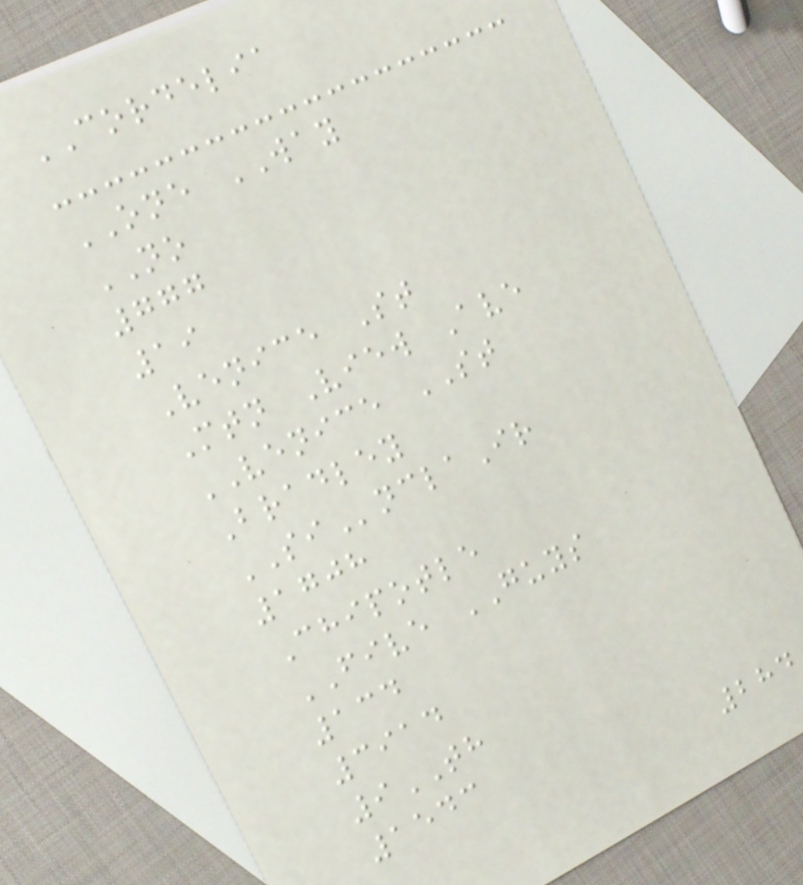CORDELIA
ONE WAY
NO
777
19
Venice St
Mtn View Ave
VENICE ST
Bradley
SInclaIr
1708
Chipotle
FIVE GUYS
134
3914
9TH
1543
284
